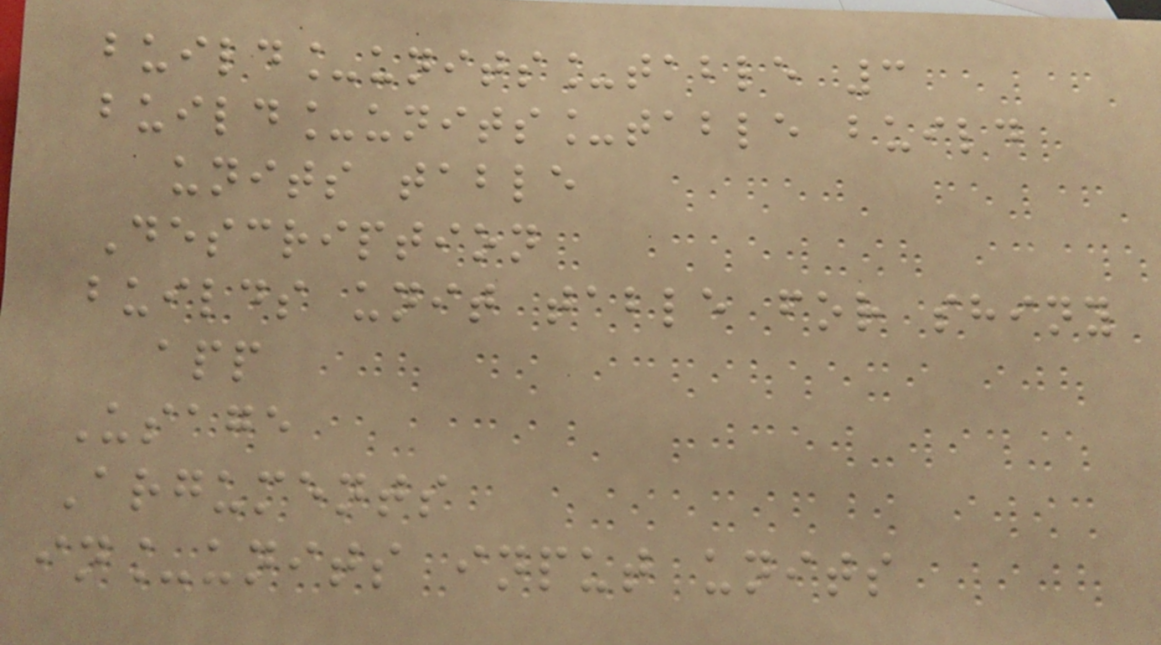build_units_table 3
build_units_table build
units table
Description
builds unit table for shiny
app
Usage
Arguments
in_units input units
